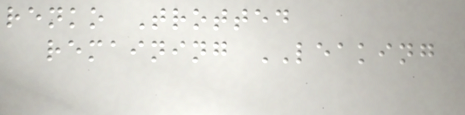renko Trotted
remaining LEAKING
